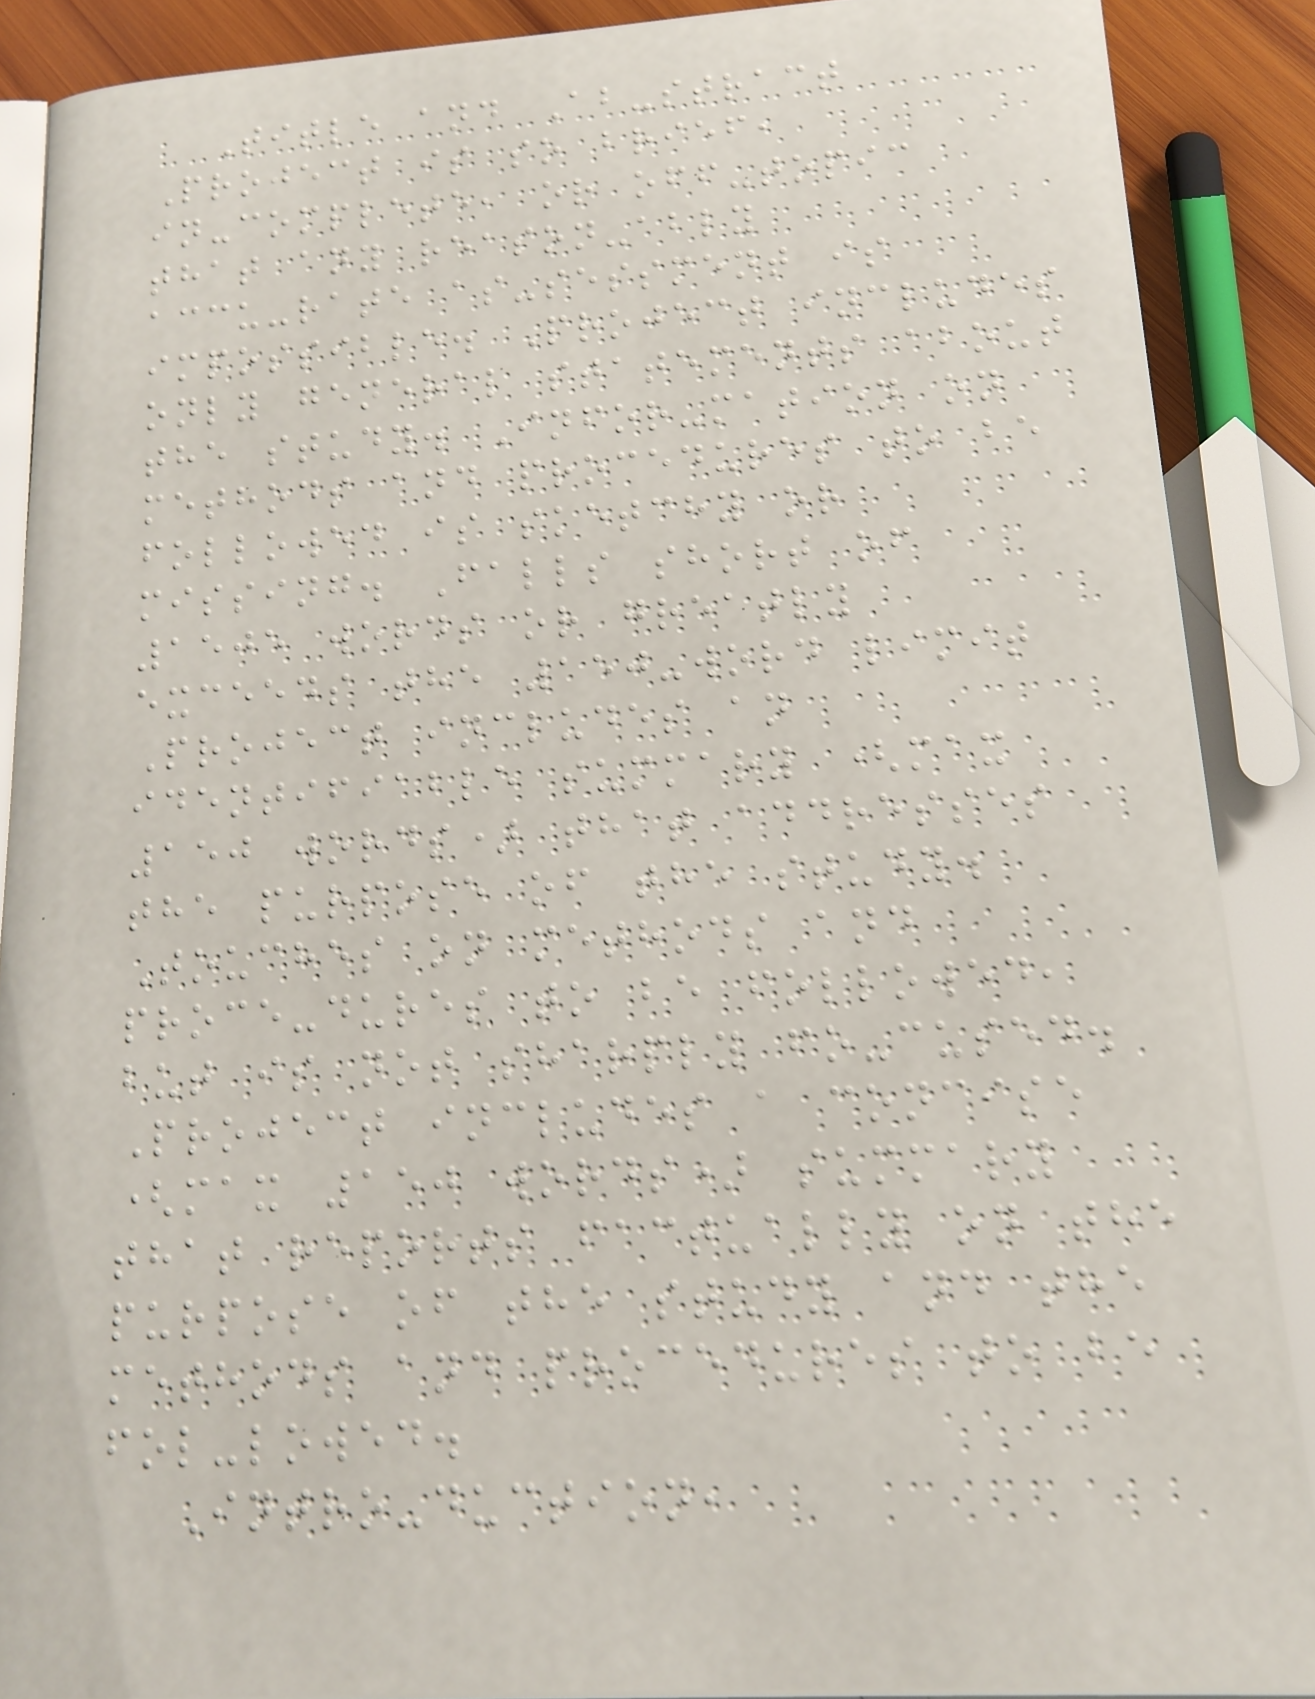Title and Ab-stract
Project is so brief,
in-complete, or off-topic
that any reason-ably
accu-rate as-sessment is
impossible. Project includes
only general statements about
the study. Infor-mation on
methods and procedures to be
followed is sketchy or
missing. Falls short of
1505 words or greatly
exceeds the 150-word limit
Project includes an
identifiable summary (max
150 words) that addresses
the purpose of the study.
Touches on methods and
proce-dures to be followed,
but is not sharply fo-cused.
Project includes a concise
(max 150 words) summary
that reports factually on the
purpose of the study and the
methods and procedures to be
fol-lowed.
Intro-duction,
